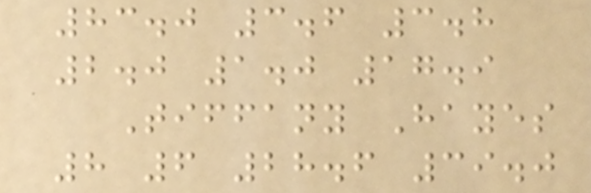83.0 3.6 3.8
2.0 1.0 17.9
Tiffany Hayes
8 6 28.6 39.0
